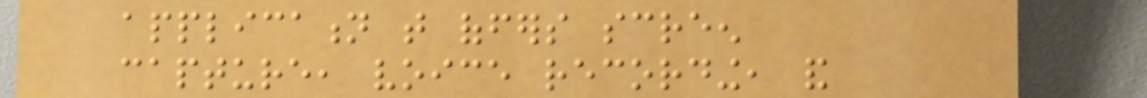application that offers screen
capture, voice recording, and
